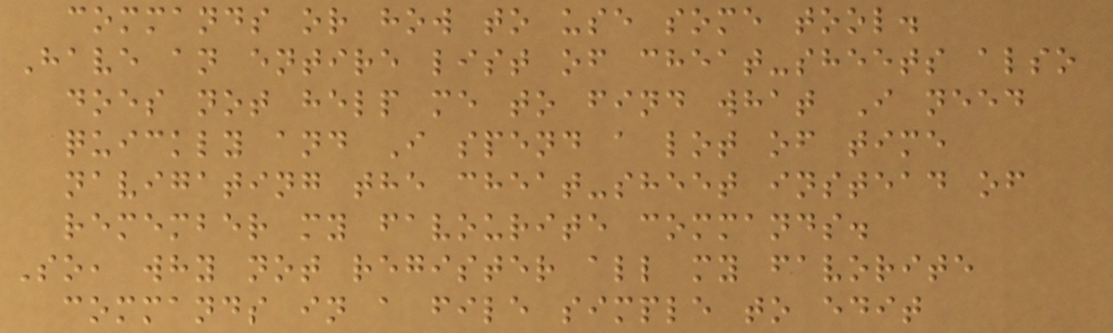commands or how to use some tool.
Have an entire list of cheat-sheets also
does not help me to find what I need
quickly and I spend a lot of time
navigating the cheat-sheet instead of
remember my favourite commands.
So, why not register all my favorite
commands in a file simple to edit
